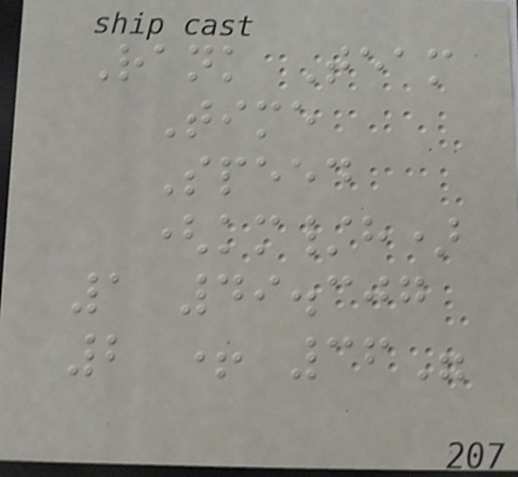Rank Team
Time
Speed
(km/h)
1 49.307
2 + 36"
